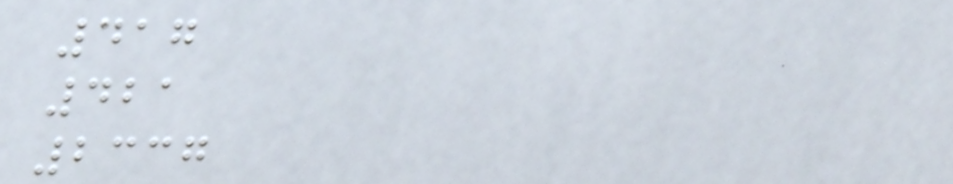417
421
2337
